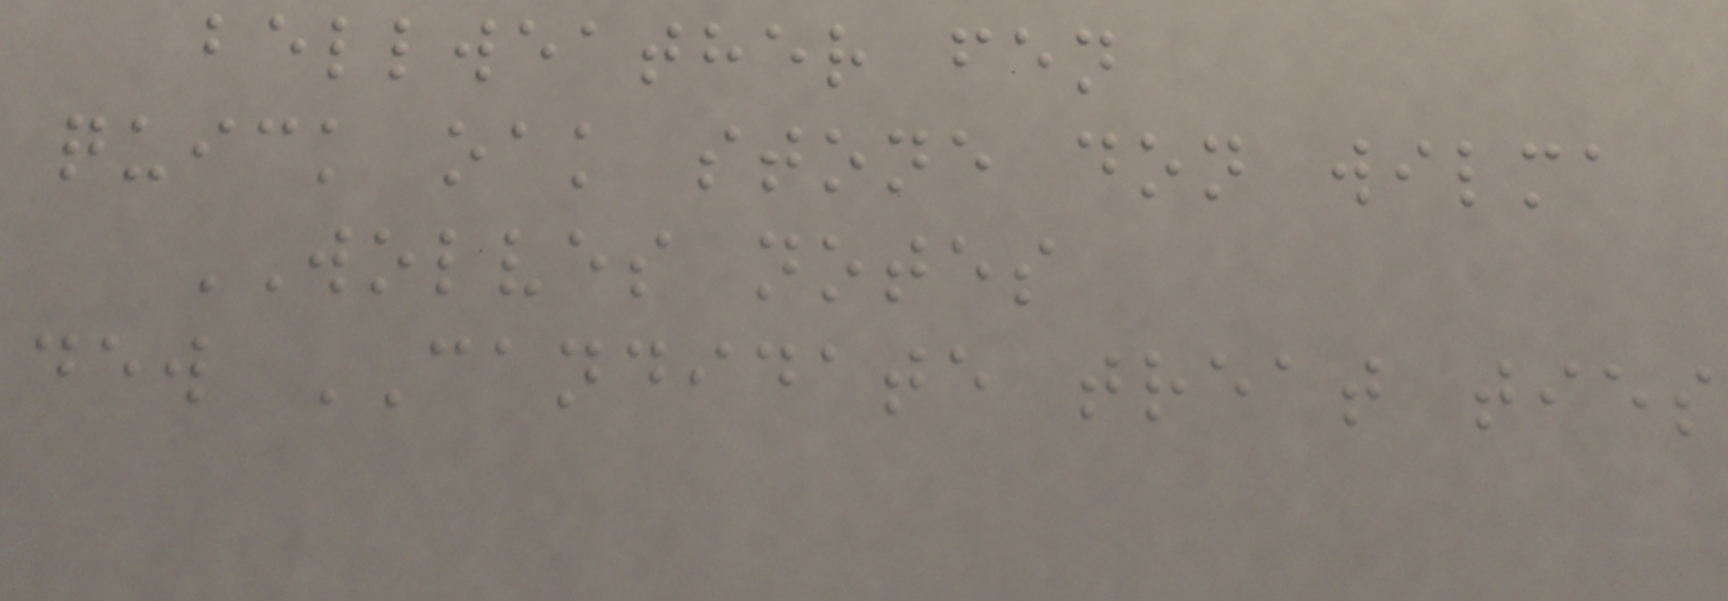bellweather fen
quick oak stone don wilma
WOLVES notes
dew CANDIDATE treat ties
